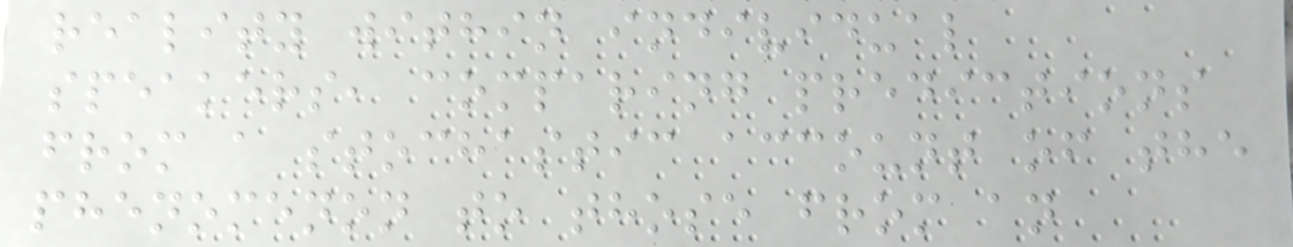reality within individual
speakers, comparing predictions
from a stochastic account of the
phenomenon to those from an
